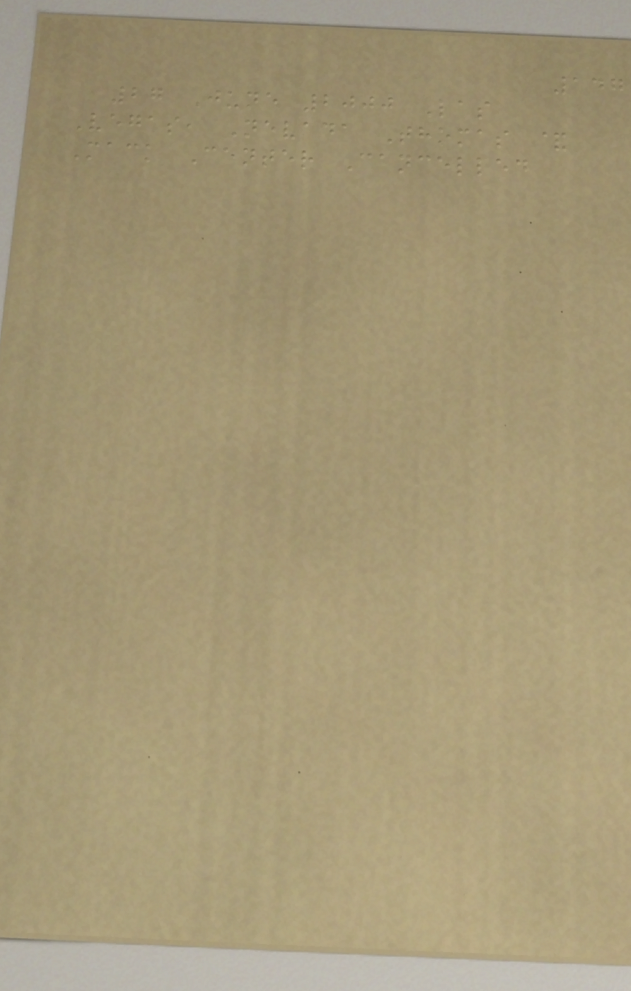147
27 June 2000 Las
Vegas, Nevada Thomas &
Mack Center Cancelled
